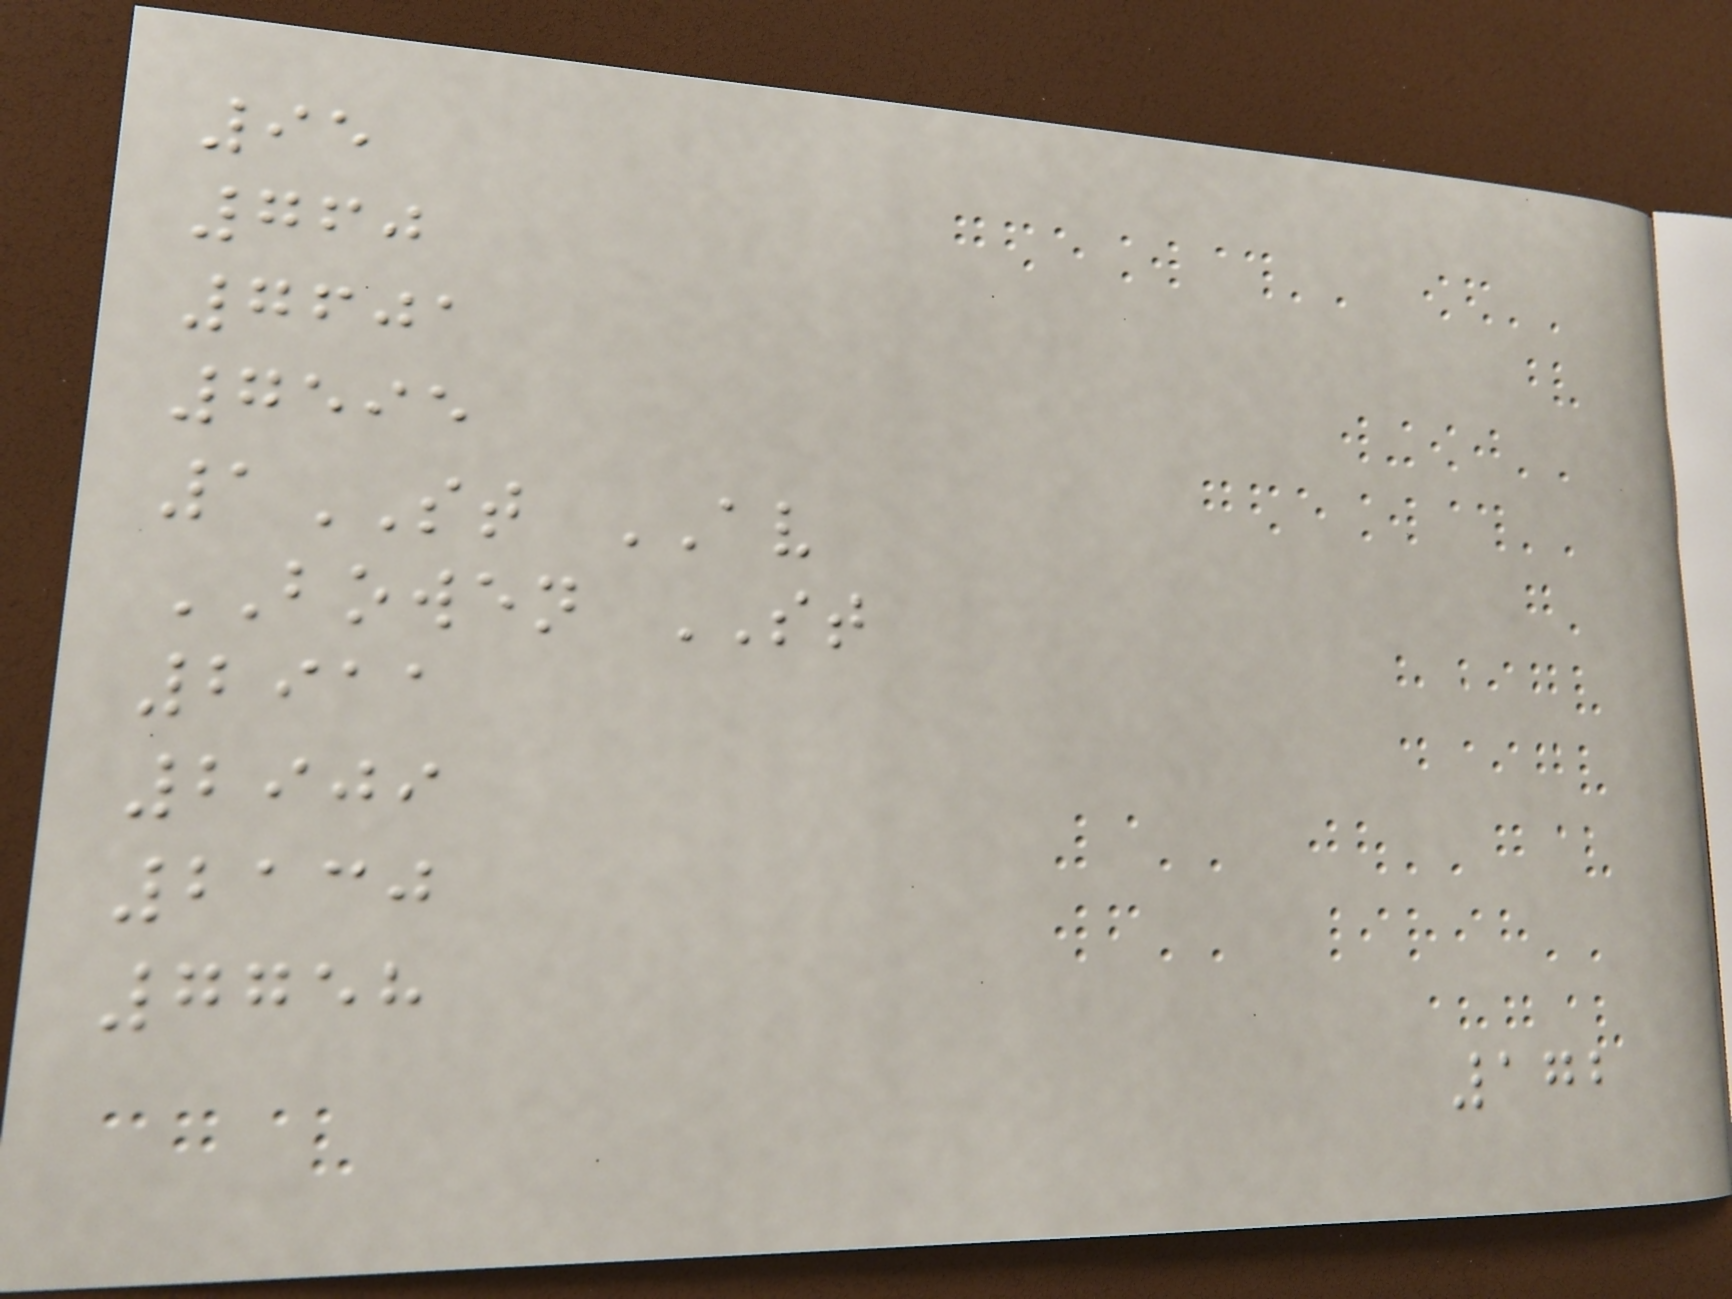95
760
7601
7595
1ST AV
BOWEN ST
2911
2909
2130
7758
172
